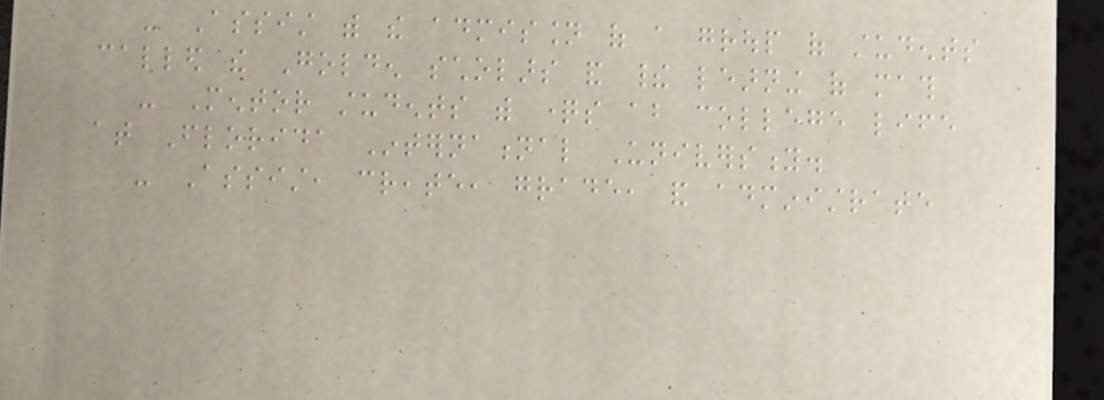- Assist with the admission of a group of students
called the Golden scholars and their learning of math
- Mentor students with questions about college life
at Florida International University.
- Assist, create, grade, and administrate
